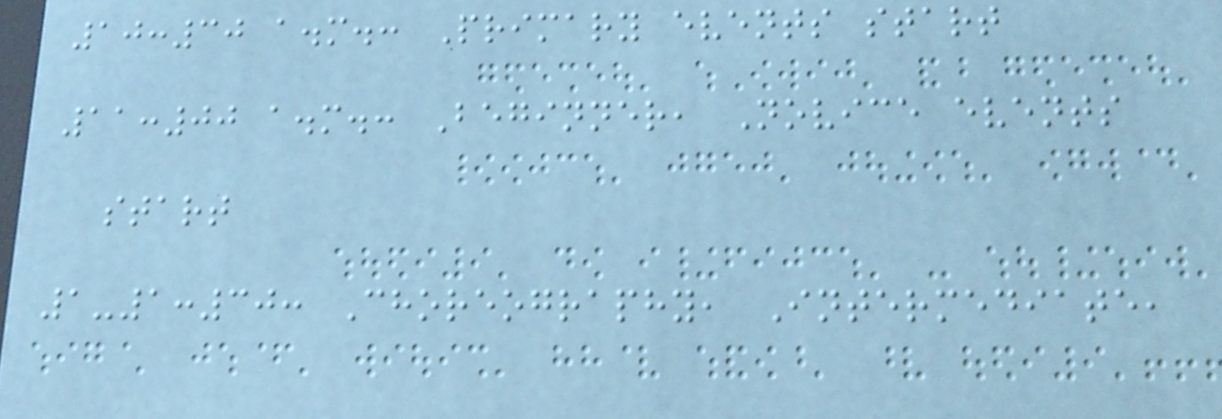10:30 a.m.: Primary events start
11:00 a.m.: Beginner, Novice events
start
1-1:30: Choreography, Intermediate,
